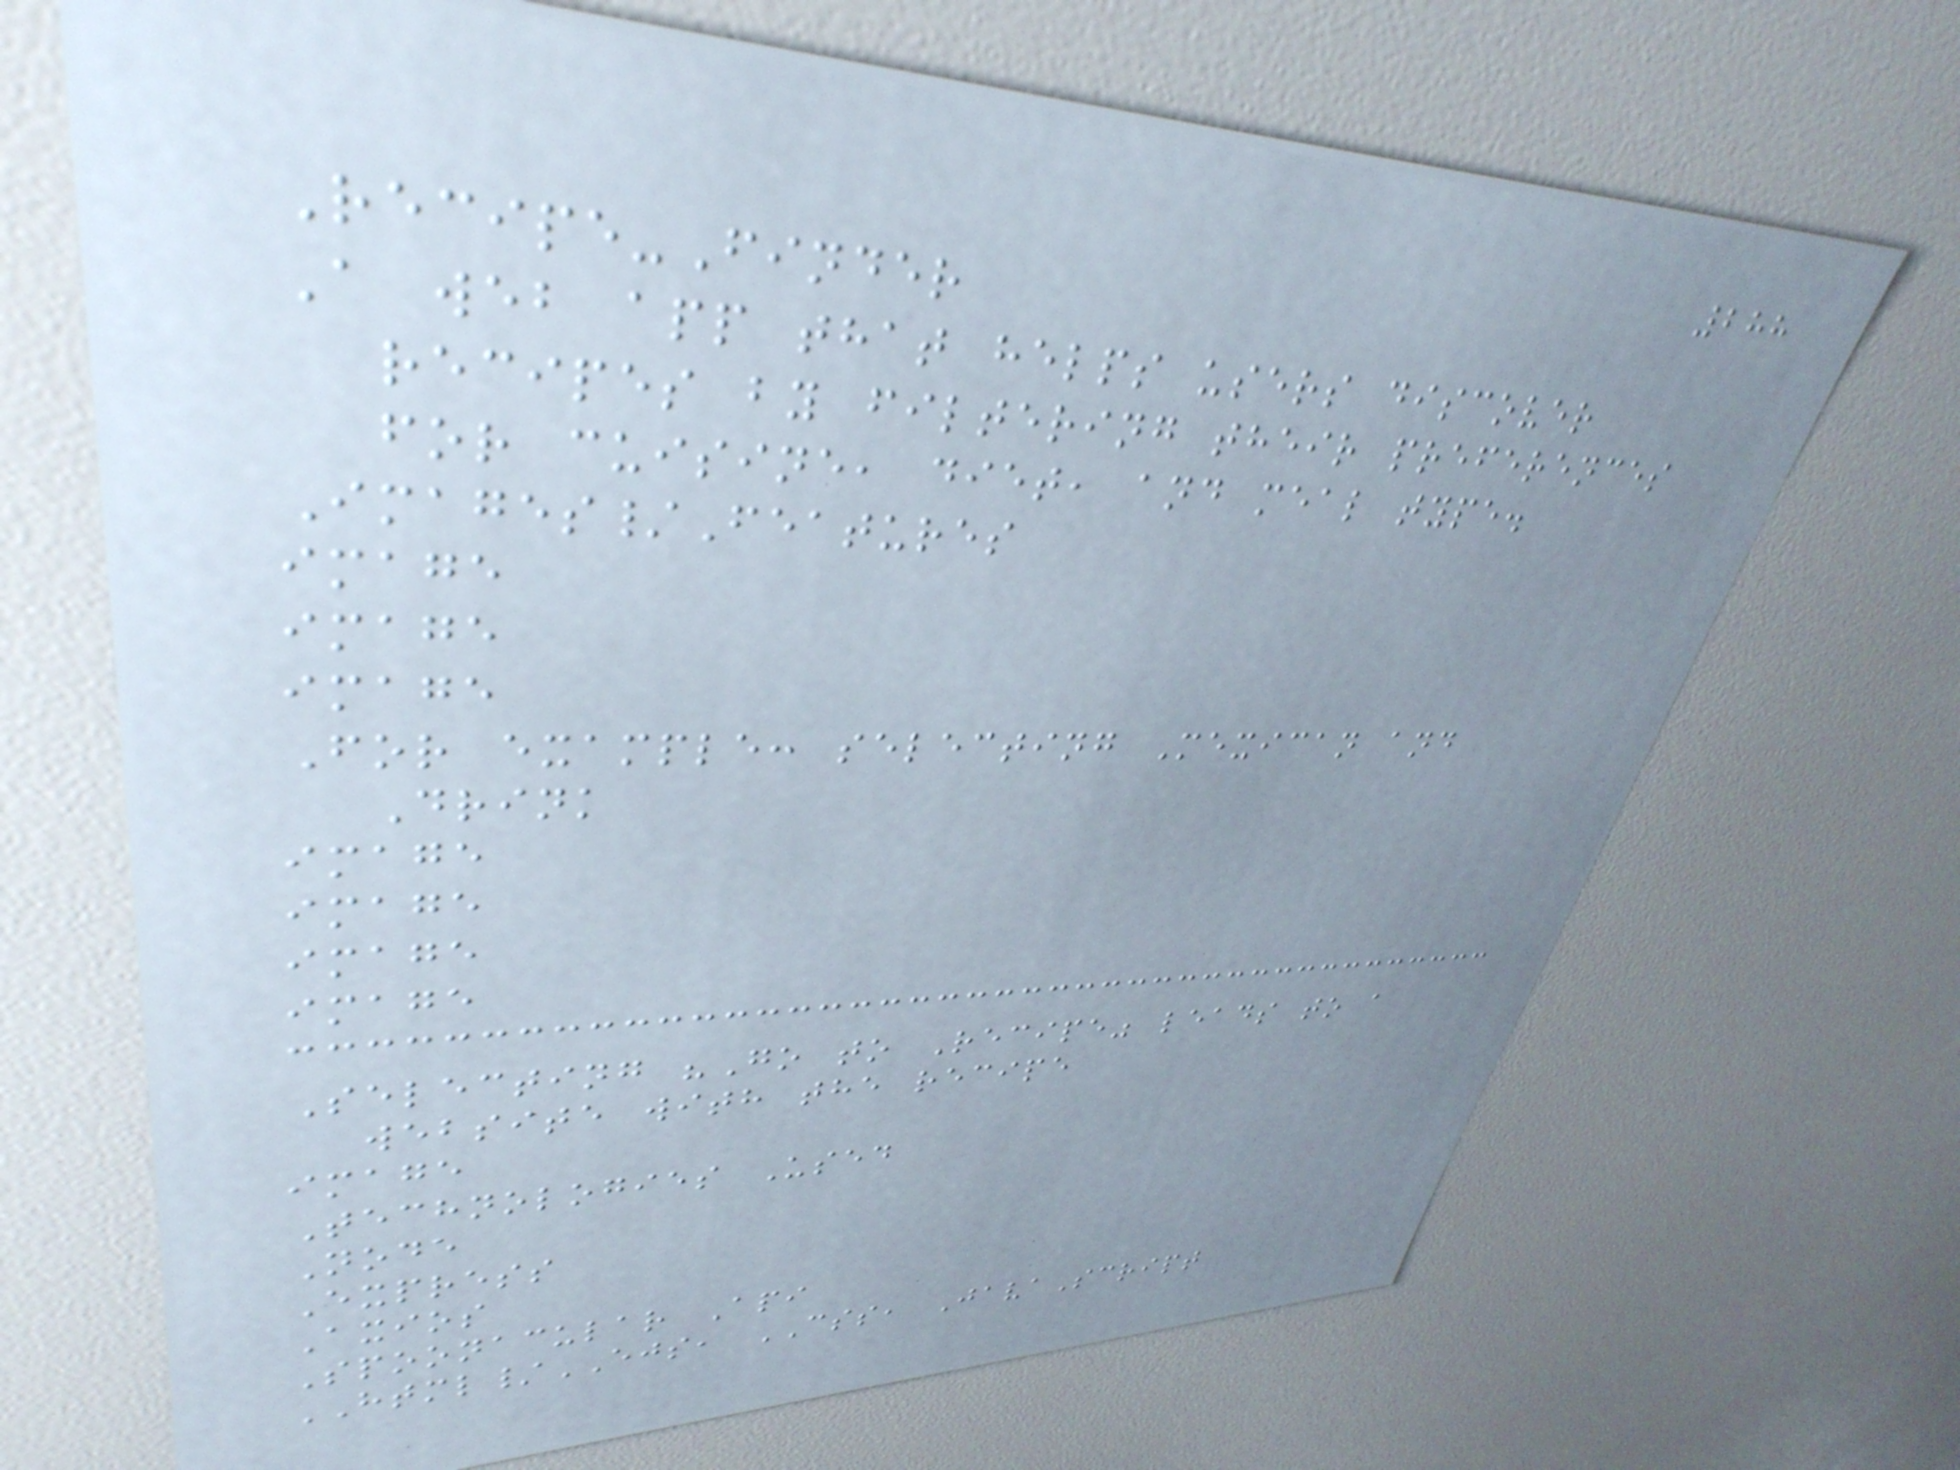288
Recipe-Finder
A web app that helps users discover
recipes by filtering their preferences
for cuisine, diet, and meal type.
Images/Features
image
image
image
For example: selecting Mexican and
Drink
image
image
image
image
Selecting "Go to Recipe" leads to a
website with the recipe
image
Technologies Used
Node
Express
Axios
Spoonacular Api
HTML/EJS, CSS, JavaScript
